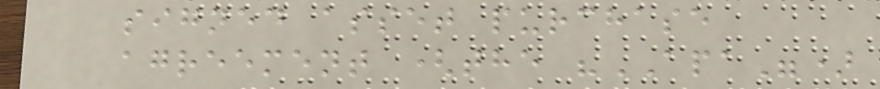signed asset purchase
agreement (the "APA")
